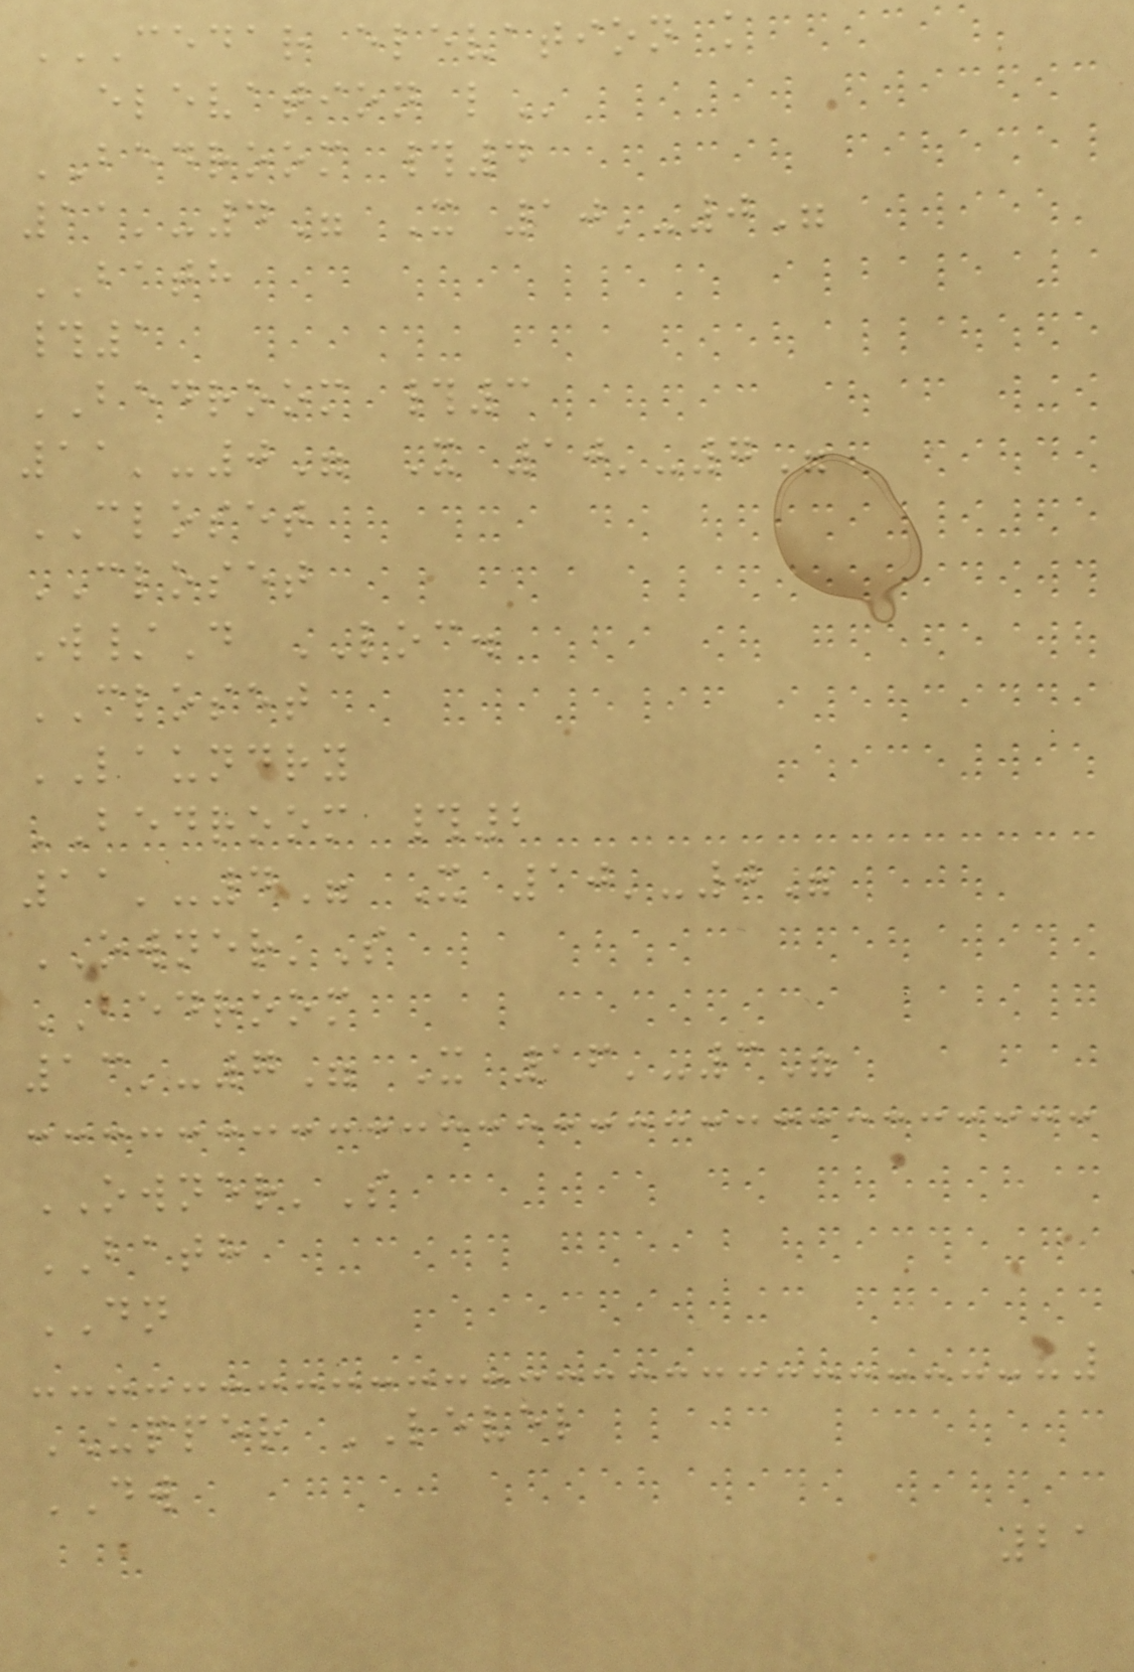CEDAR ELEVATION K
ELEVATION L
BEDROOM #4
11'-4" X 10'-0"
BATH
#1
BEDROOM #3
11'-0" X 10'-7"
CLOSET
CLOSET
W/D LOC.
CLOSET
LAUNDRY
BEDROOM #2
11'-4" X 10'-0"
OWNER'S
BEDROOM
13'-7" X 16'-3"
OWNER'S
BATH
DN
UPPER LEVEL
DW
21
